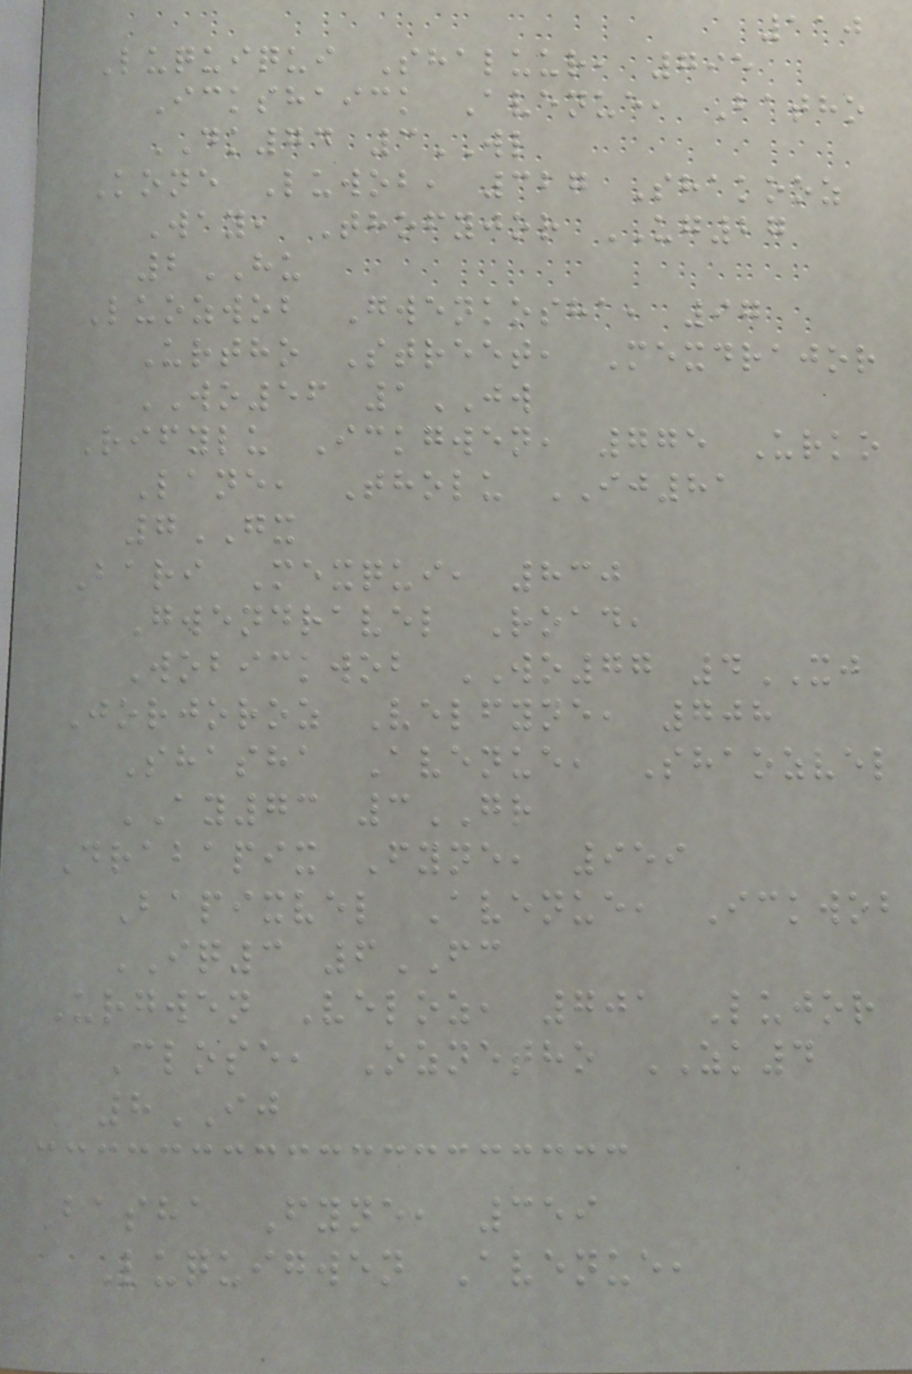110
Luquiqui Shaluur, 795
Ickshaick Avenue, Batho
DK74 3WL
Kone Luwob, 327 Shakooz
Way, Thofyjor UG27
2HU
Luozwob Gwenkosha, 97
Urtho Street, Mexdrajor
WO56 1JW
Rifylu Ickgwen, 775 Urko
Lane, Tholu IJ81
7GX
Bari Mexqui, 830
Gwendravel Road,
Wobickwob WO77 4XJ
Jorjoroz Velfyne, 708
Shasha Avenue, Shaozvel
AY73 3GR
Drabapix Fyne, 959
Bapixvel Avenue, Ickwob
IQ3 6FC
Urgwen Veloz, 701 Lujor
Close, Oznetho ZK4
8IJ
Basha Fyne, 359
Luquigwen Avenue,
